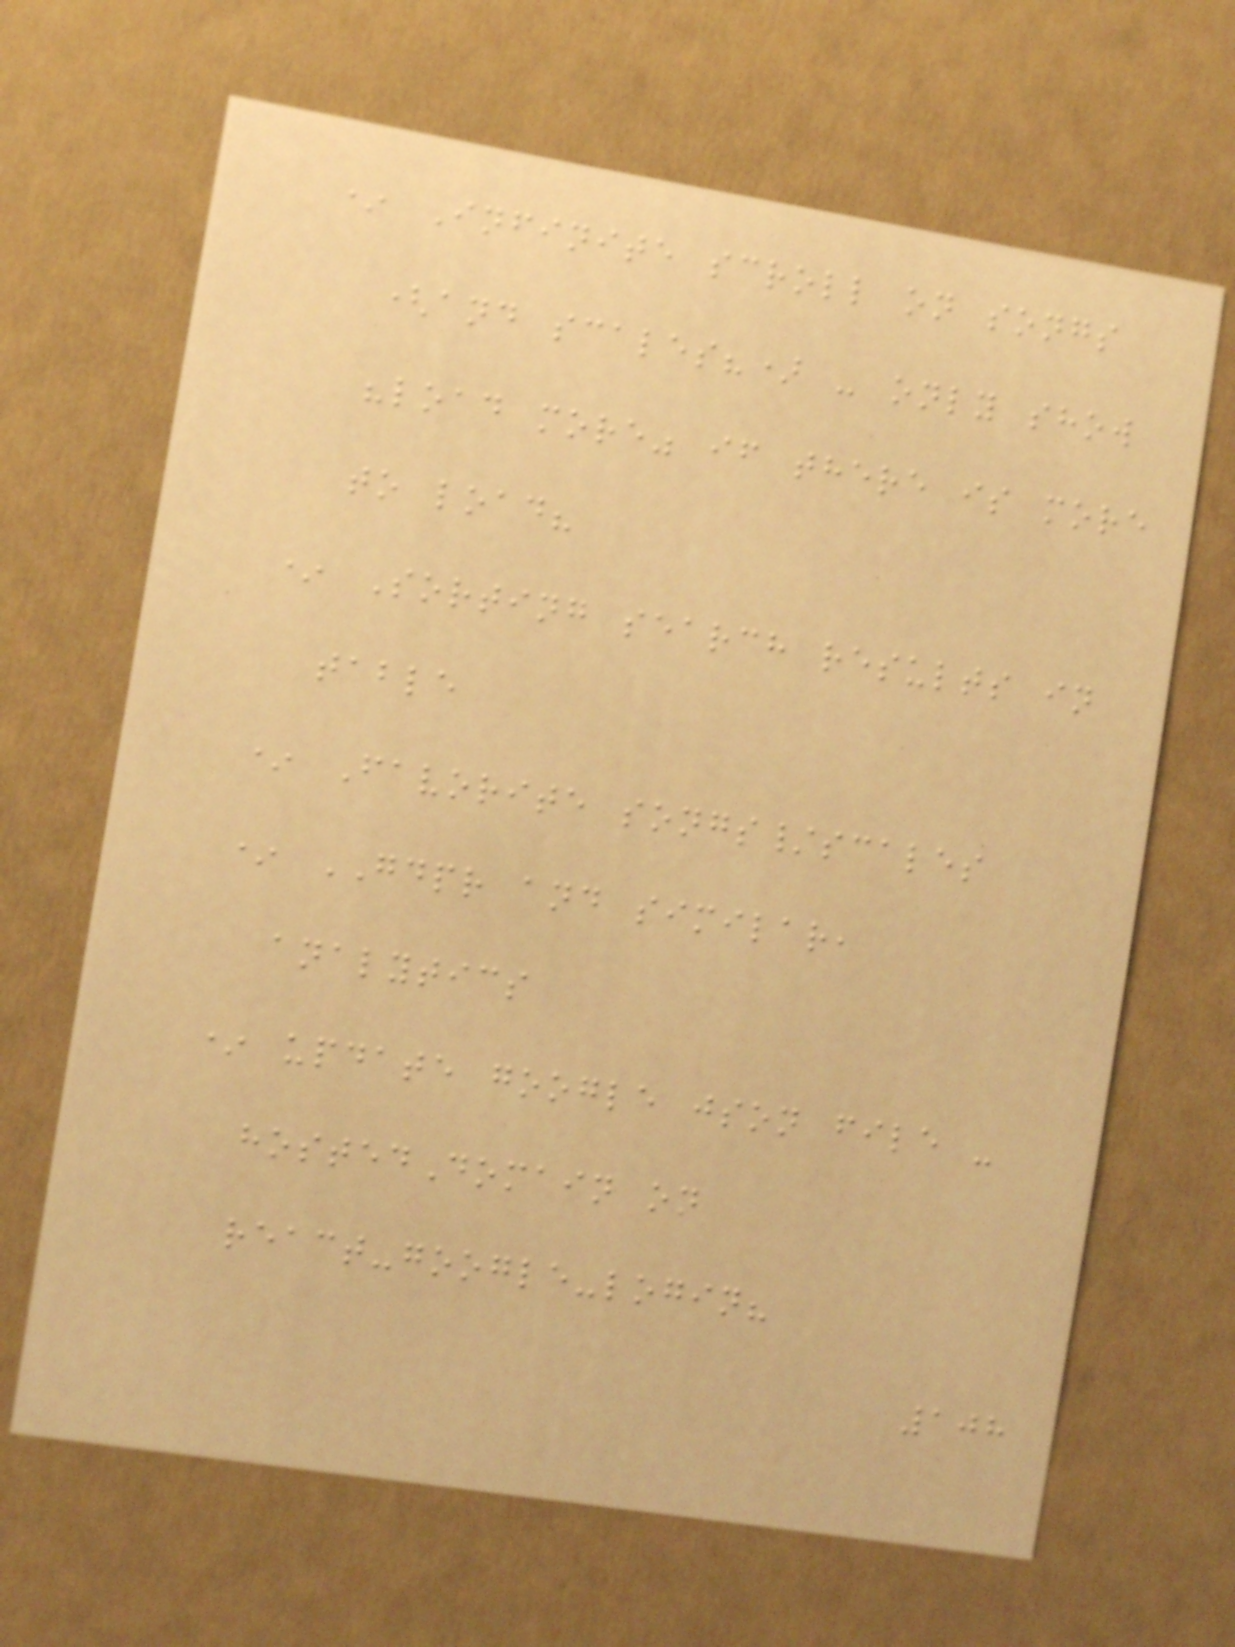* Infinite scroll on songs
(and scales?) - only show
"load more" if there is more
to load?
* Sorting search results in
table
* Favorite songs/scales
* GDPR and similar,
analytics
* update google json file -
hostedDomain on
react-google-login?
108
